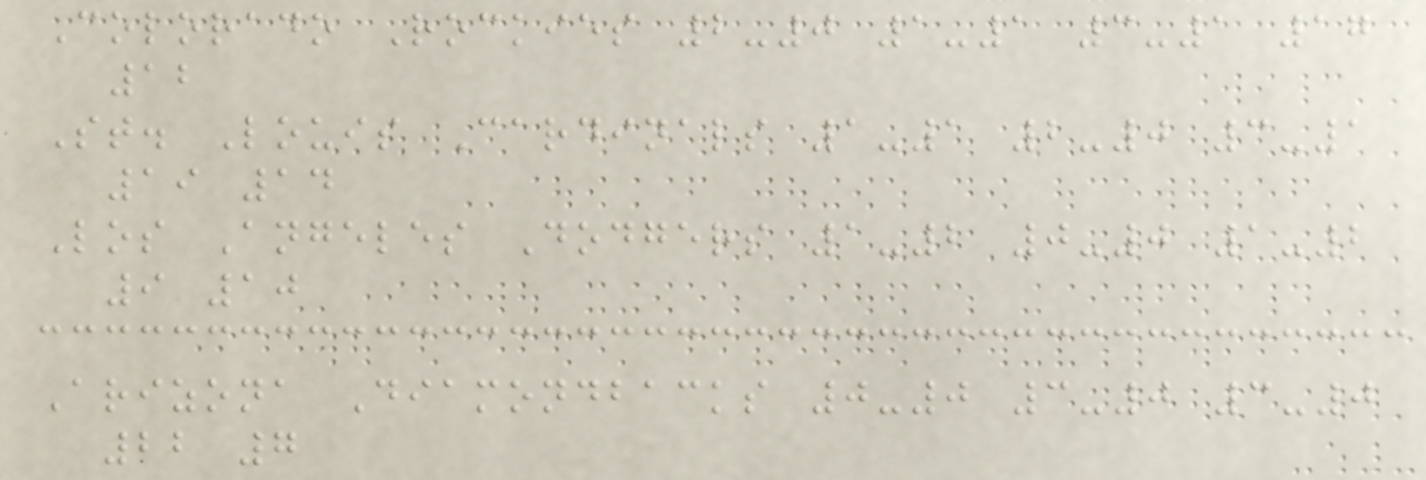Colorado Rockies 2-0 1-1 3-1 17
12
St. Louis Cardinals 1-1 2-0 3-1
19 14
Los Angeles Dodgers 1-2 0-0 1-2
9 10
Arizona Diamondbacks 0-0 3-0 3-0
22 7
